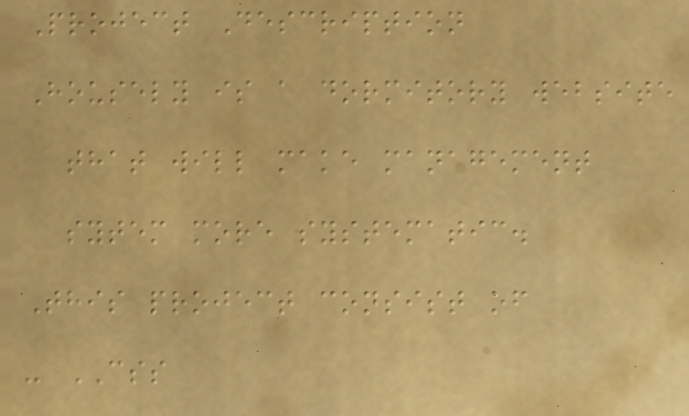Project Description
Housely is a dormitory website
that will make management
sytem more systematic.
This project consist of
- CSS
